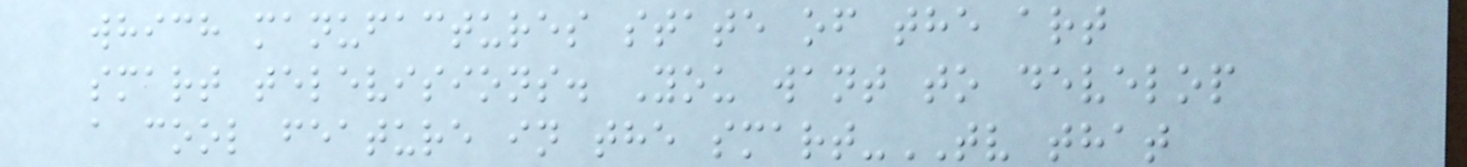which manufactures state of the art
smart televisions. You want to develop
a cool feature in the smart-TV that
